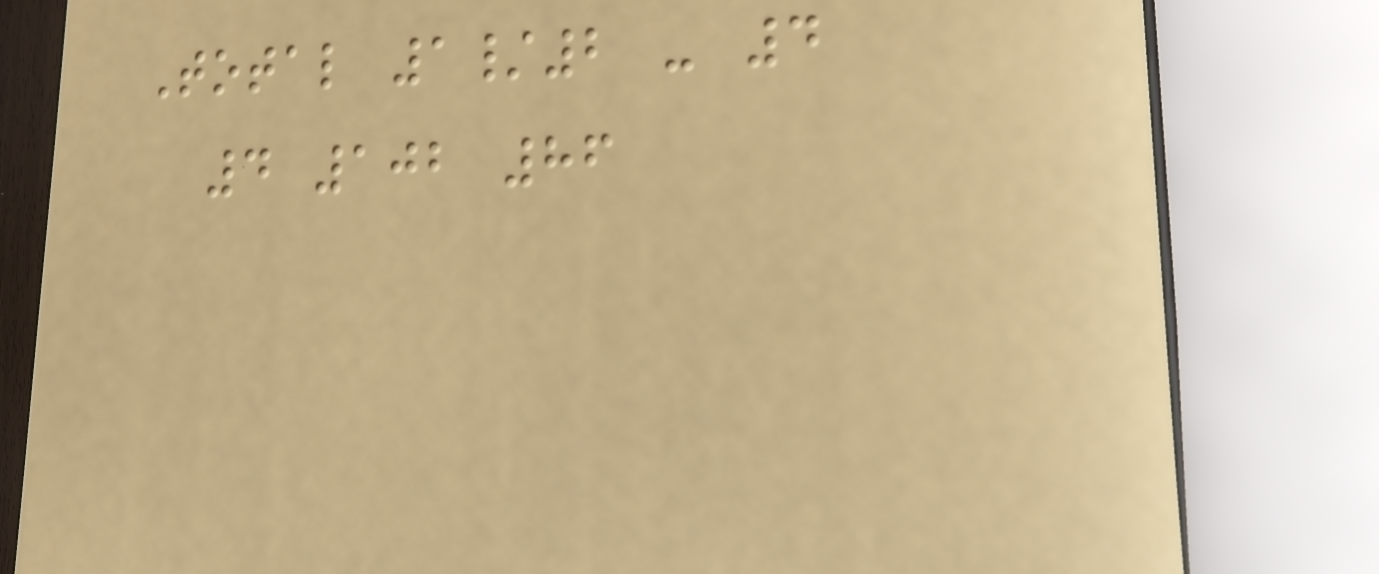Total 1/2 - 4
4 102 86
